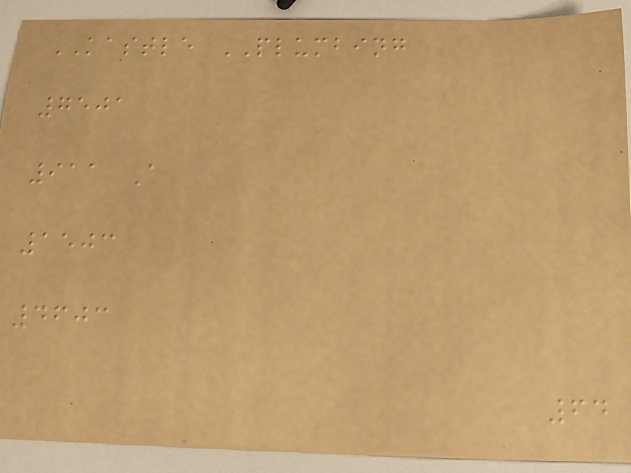KASTLE PLUMBING
7501
911 A
1503
4603
64
